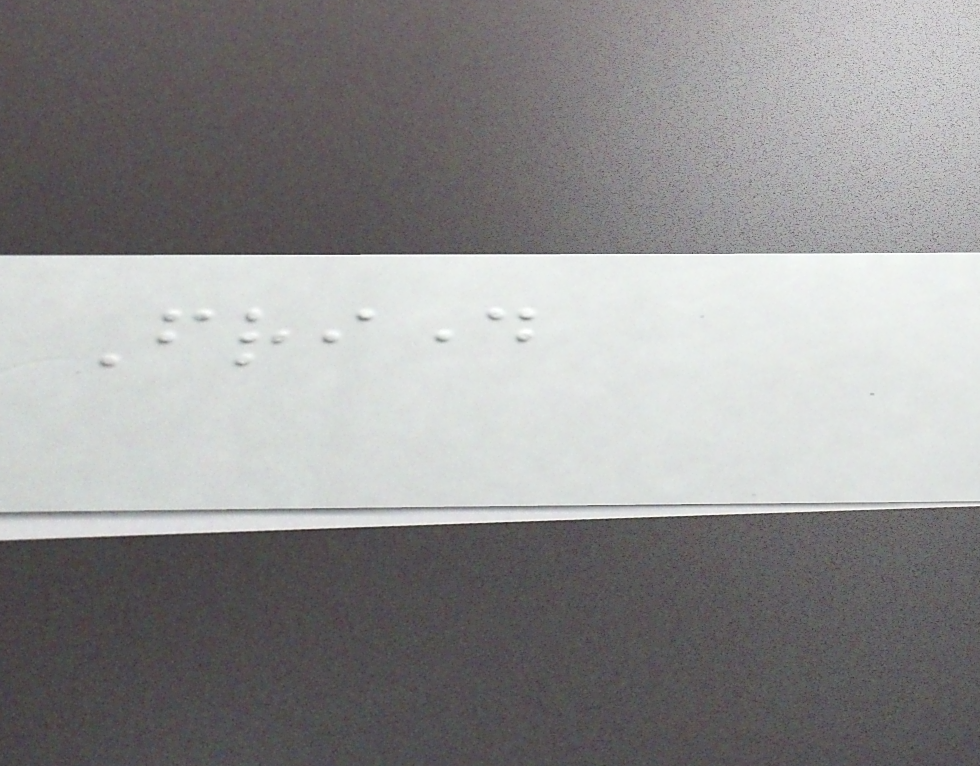Friday
